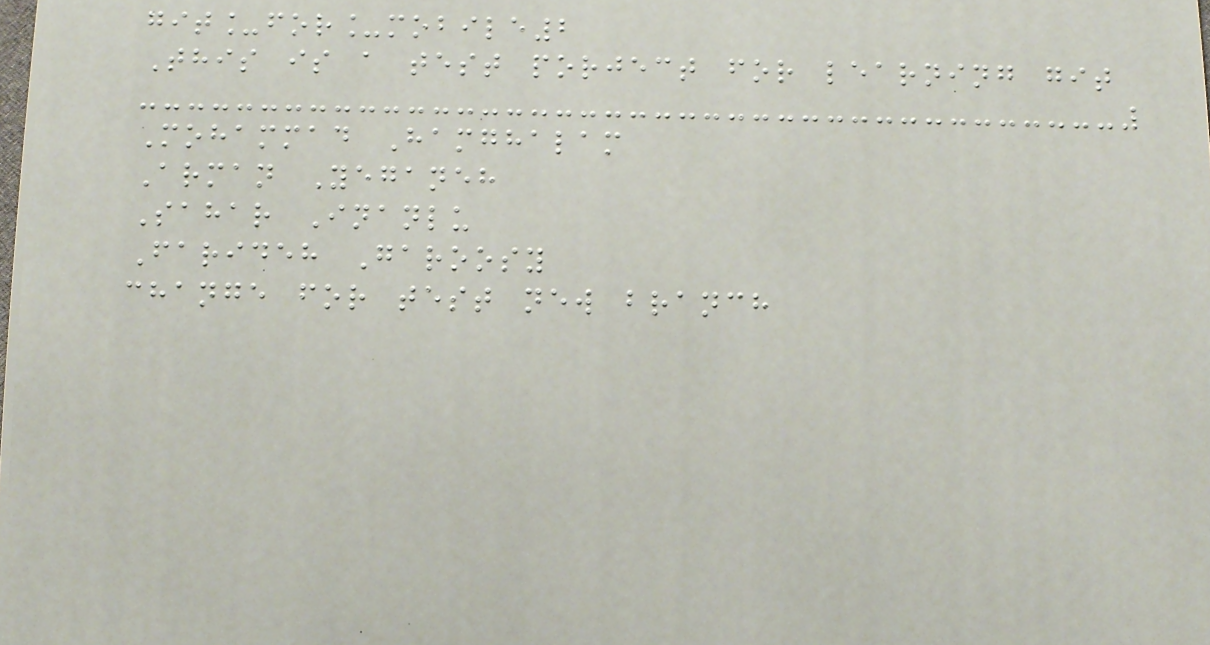git_for_mobile2
This is a test porject for learning git
Mohammad Hamghalam
Arman Yeganeh
Sahar Inanlu
Farideh Garoosy
change for test new branch
